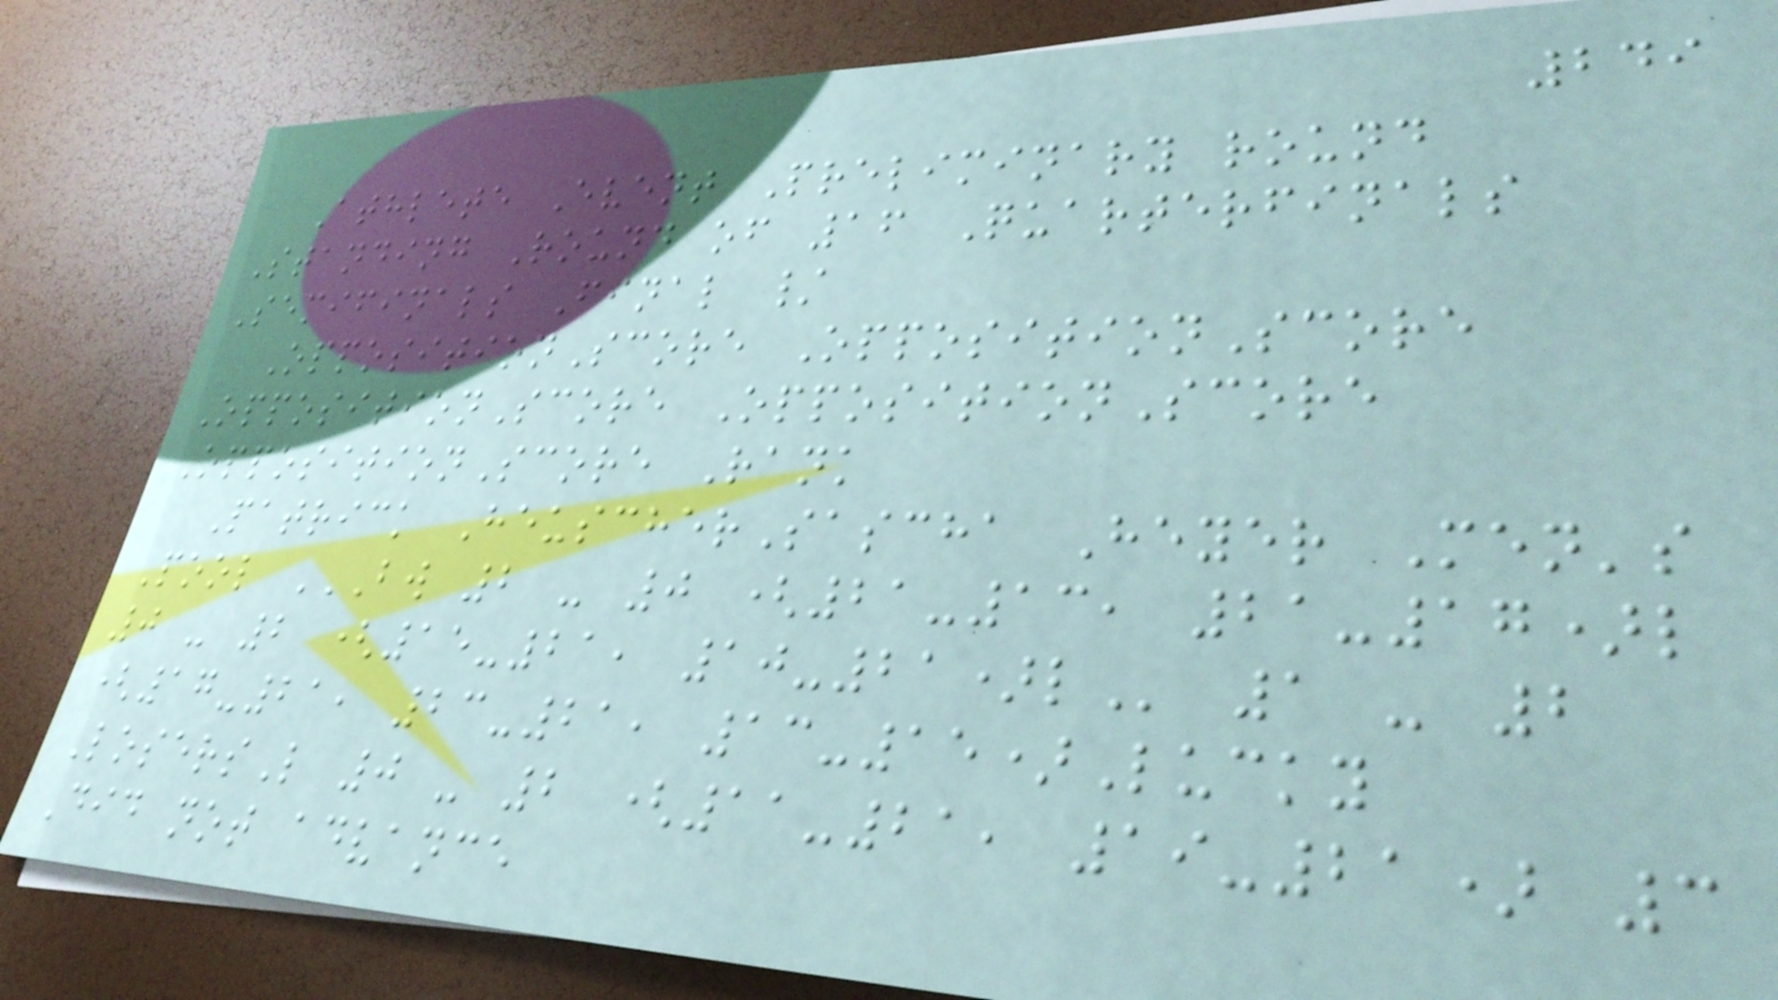249
Athlete Event Preliminary round
Standing Round of 16 Quarterfinals
Semifinals Final /
OppositionScore OppositionScore
OppositionScore OppositionScore
OppositionScore Rank
Patrick HeuscherSascha Heyer Men's
Pool BW 2 - 0 (21-13, 21-17)L
0 - 2 (15-21, 10-21)L 1 - 2
(17-21, 23-21, 13-15)Lucky
LosersL 0 - 2 (11-21, 19-21) 3
Did not advance
